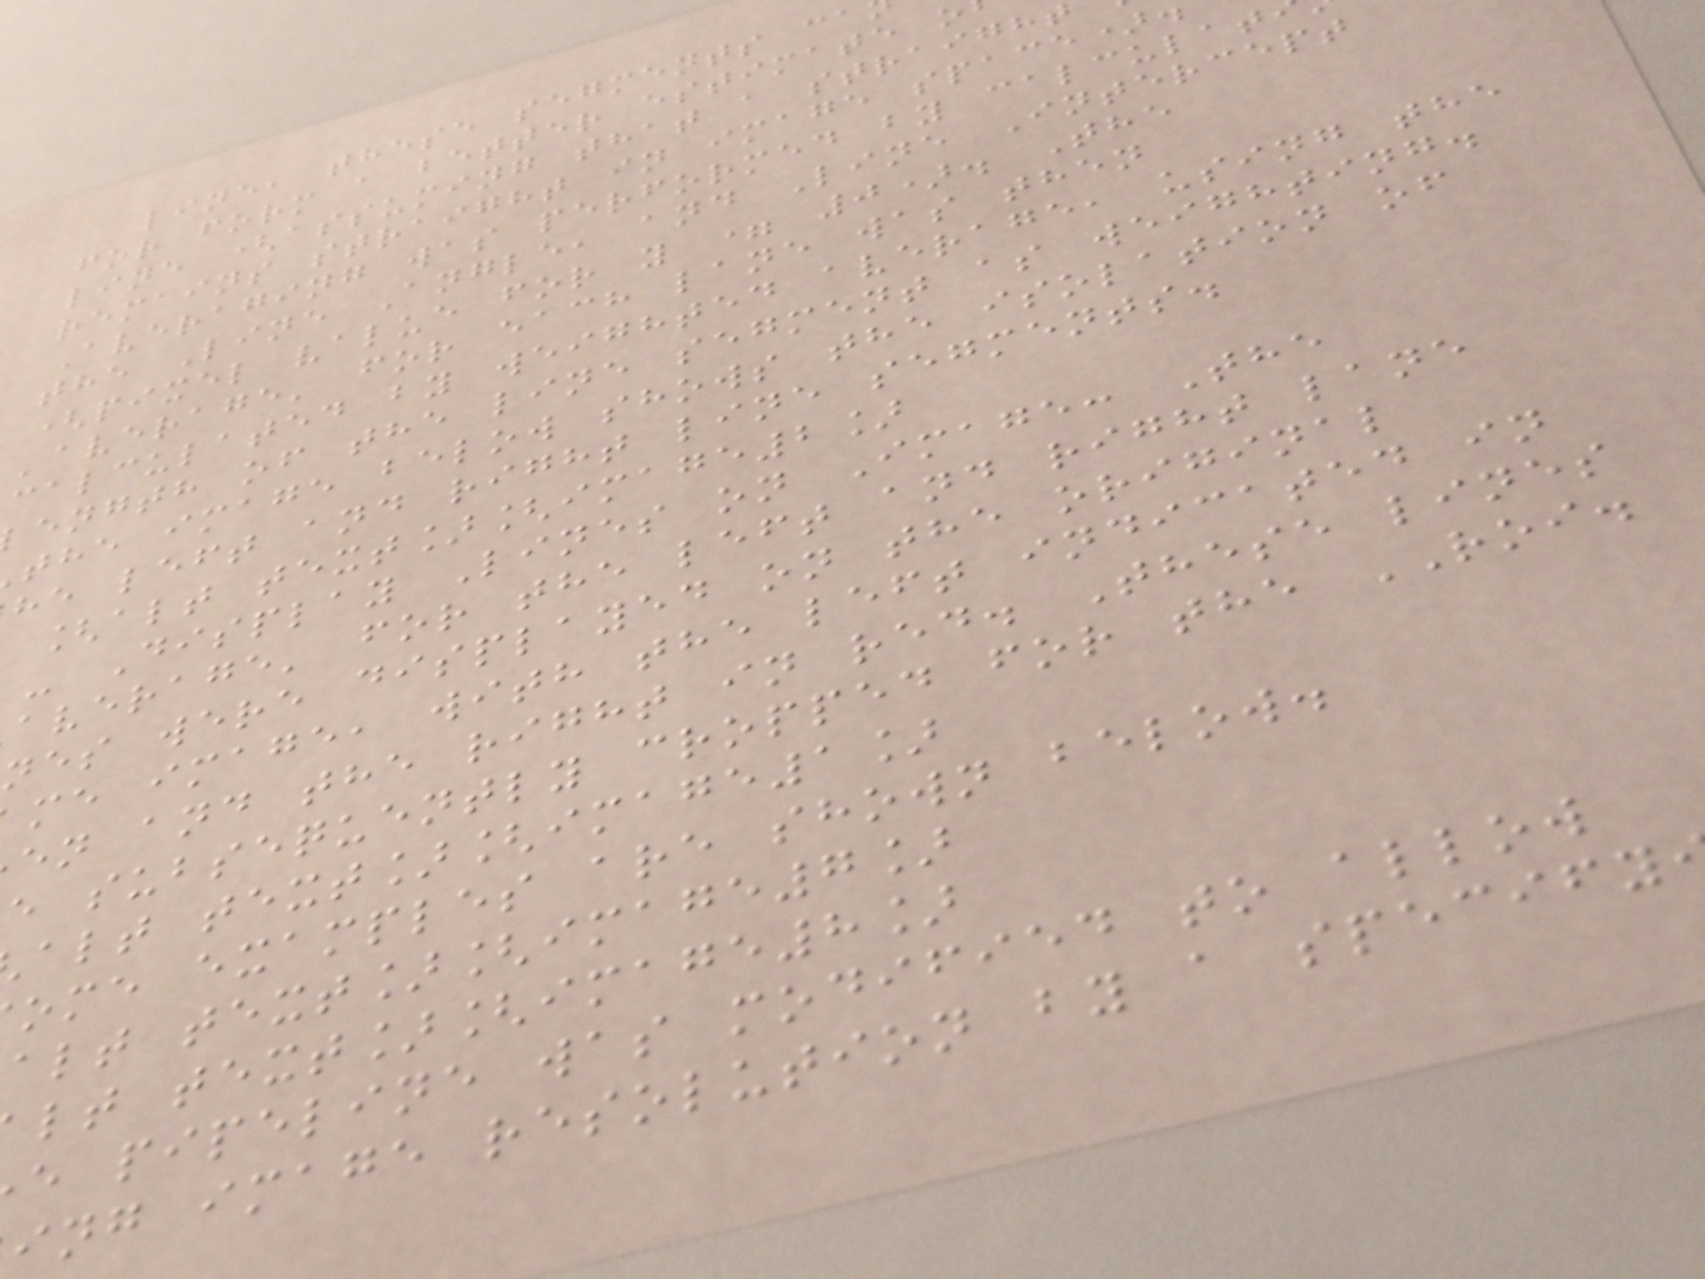line, these segments ca
for form a better estimate o
line (assuming that a straight
remains straight in image space)
Averaging was performed by calculat
the Line Angle, and Line Intercept
(pixel value for y = 0). The
'average' for each lane was then
calculated by weighted average, using the
ength of the line segment as weighting.
the image below shows the isolation of
he left and right line segments.
[alt text][image2]
- Display Lines on Image: The
average' for the left and right lane
nes were displayed on the original
me image, with the left indicated in
en and the right in red. These lines
e subsequently cropped for the ROI.
alt text][image1]
ome examples are shown below.
alt text][image7]
lt text][image8]
e pipeline was modified to allow
ing image resolution by a specify
